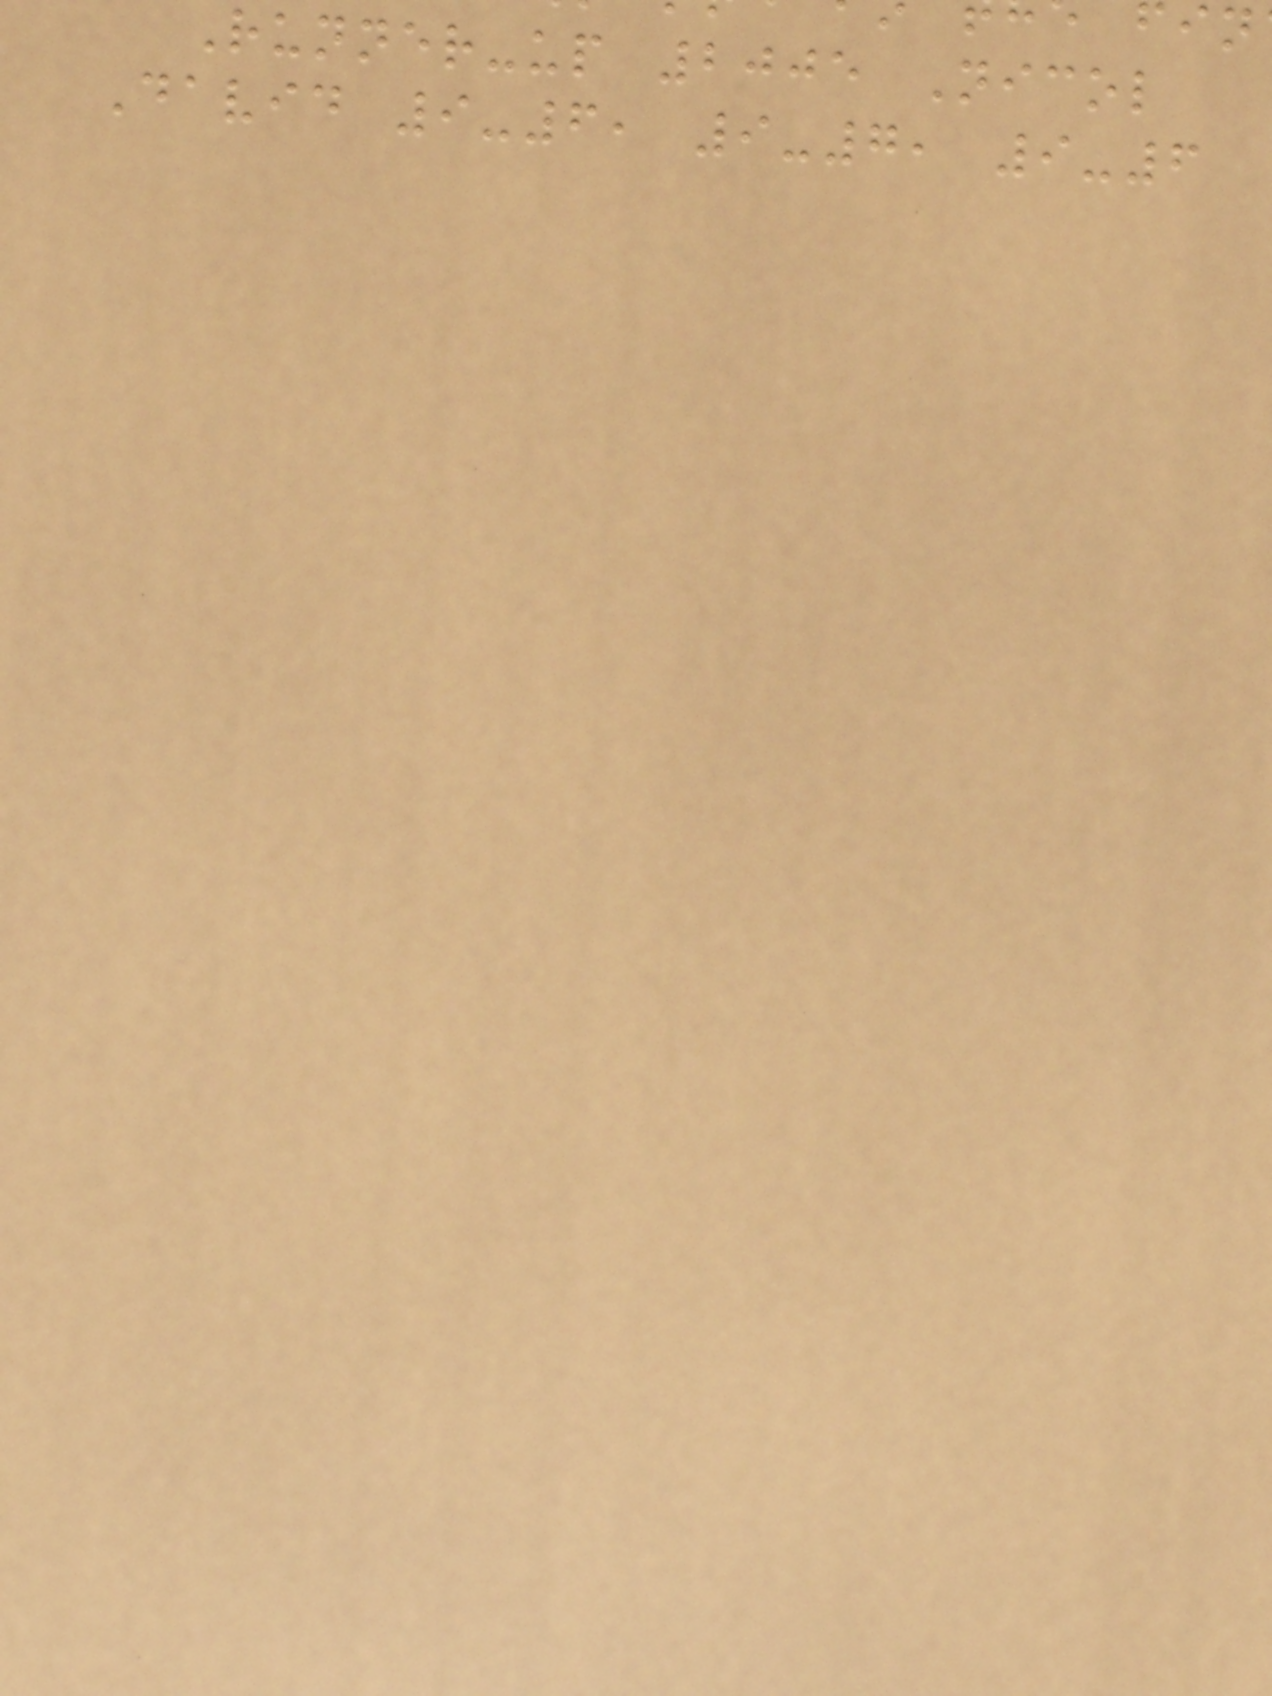Runner-up 2005 Nicol
David 9-6, 9-7, 9-6
